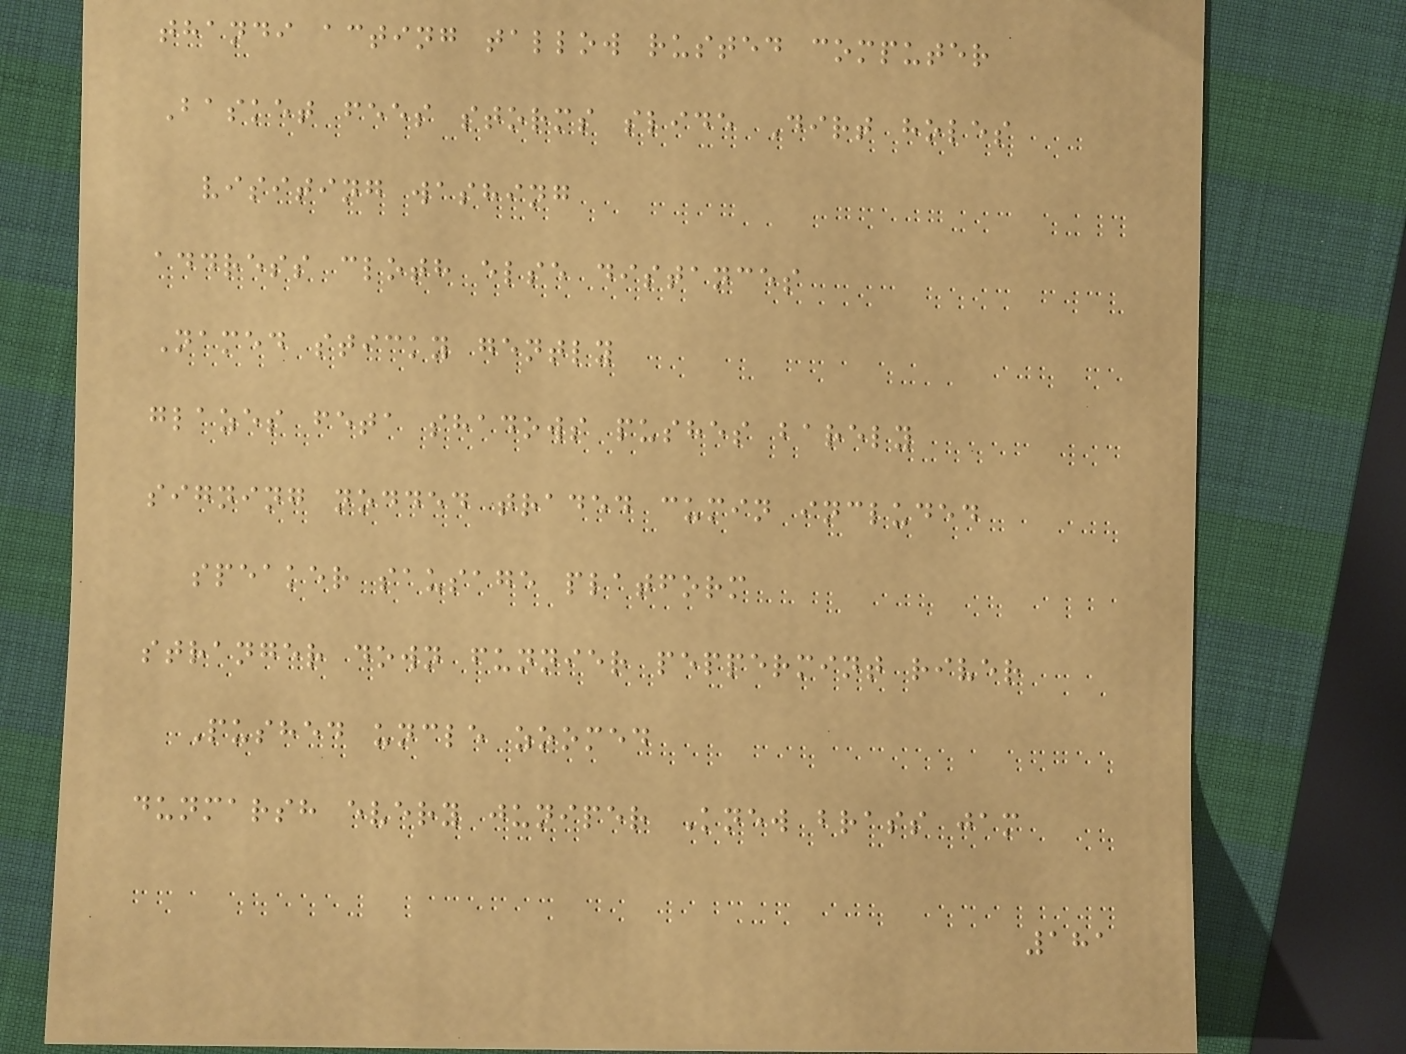thandi acting tallow rusted computer
Basket fees storms slide Dirt holes
visiting washing
address cloth else distances
Named sticky gently
glazes feta shadows pushes barely
signing nodded traded cumin included
speaker sausage platform
stranger down funnier peppermint river
Pushed uncle zoomed
dunmarsh every juniper Knew brass jam
181
